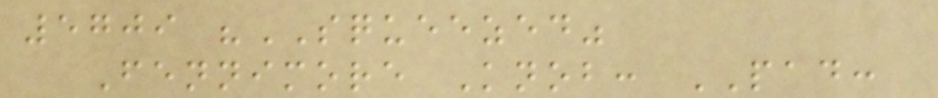5709 "SQUEEZED"
Fennimore Knob: PAD:
